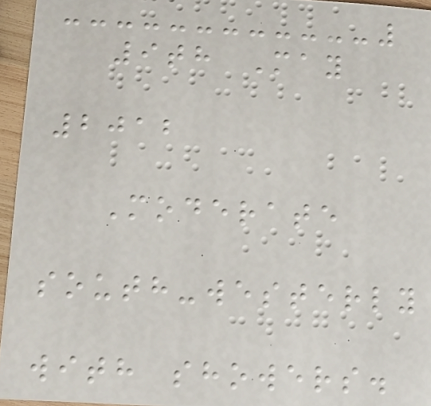9th May
2012
Moderate
south-westerly
with showers.
